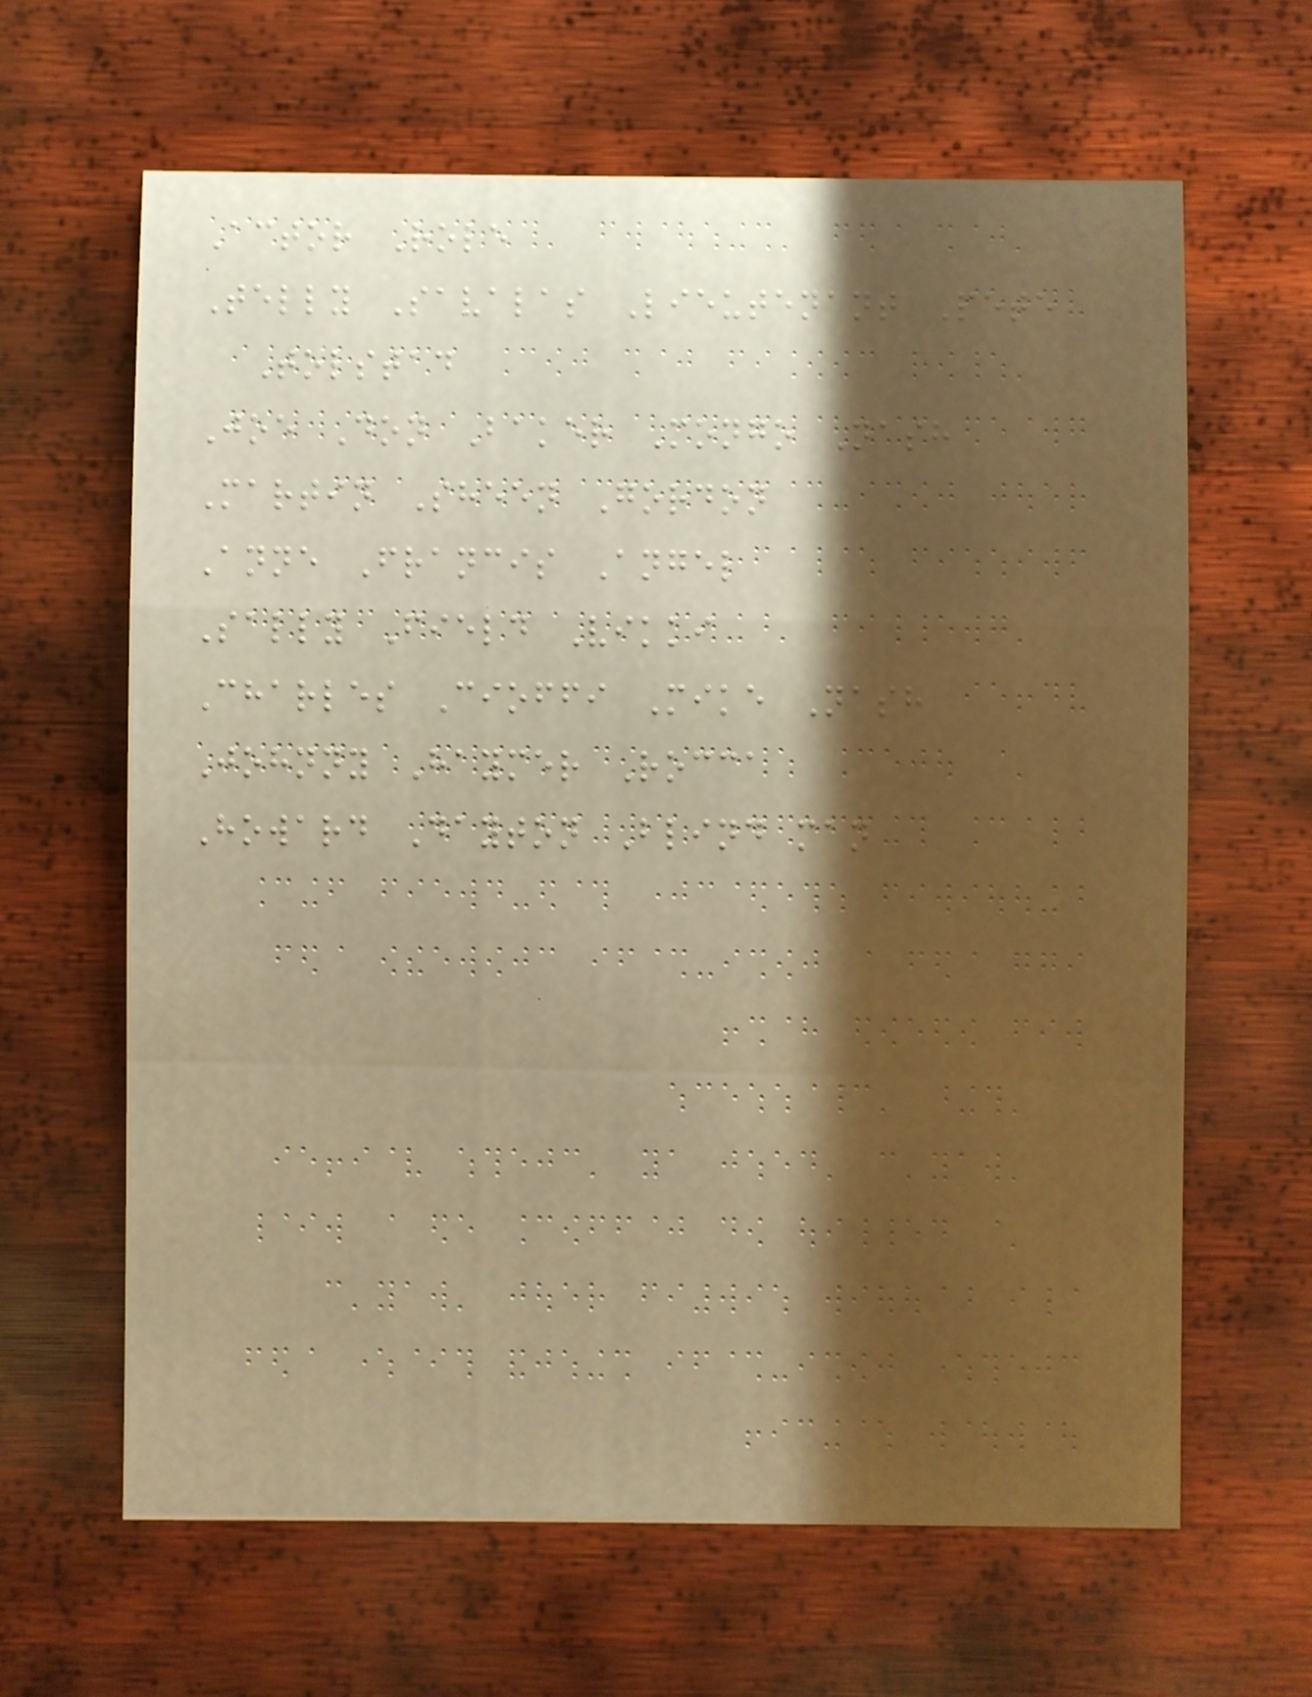Actor Role
Telly Savalas Lieutenant Pete
Tolstad
Joe Don Baker Mongo Nash
Martin Sheen Gordon
Anne Francis Angel
Sally Field Vikki
Charles Cioffi Mike Nash
Johnny Haymer Rocca
Howard Dayton Blind man
